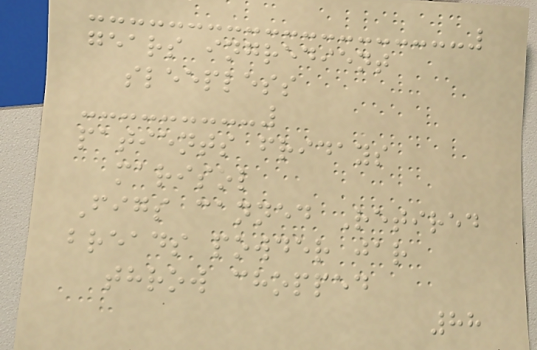gears ingredient
sleepless
patients fridays
marisol
Figs canned Retired
breads powder jar
throw chopped
88
